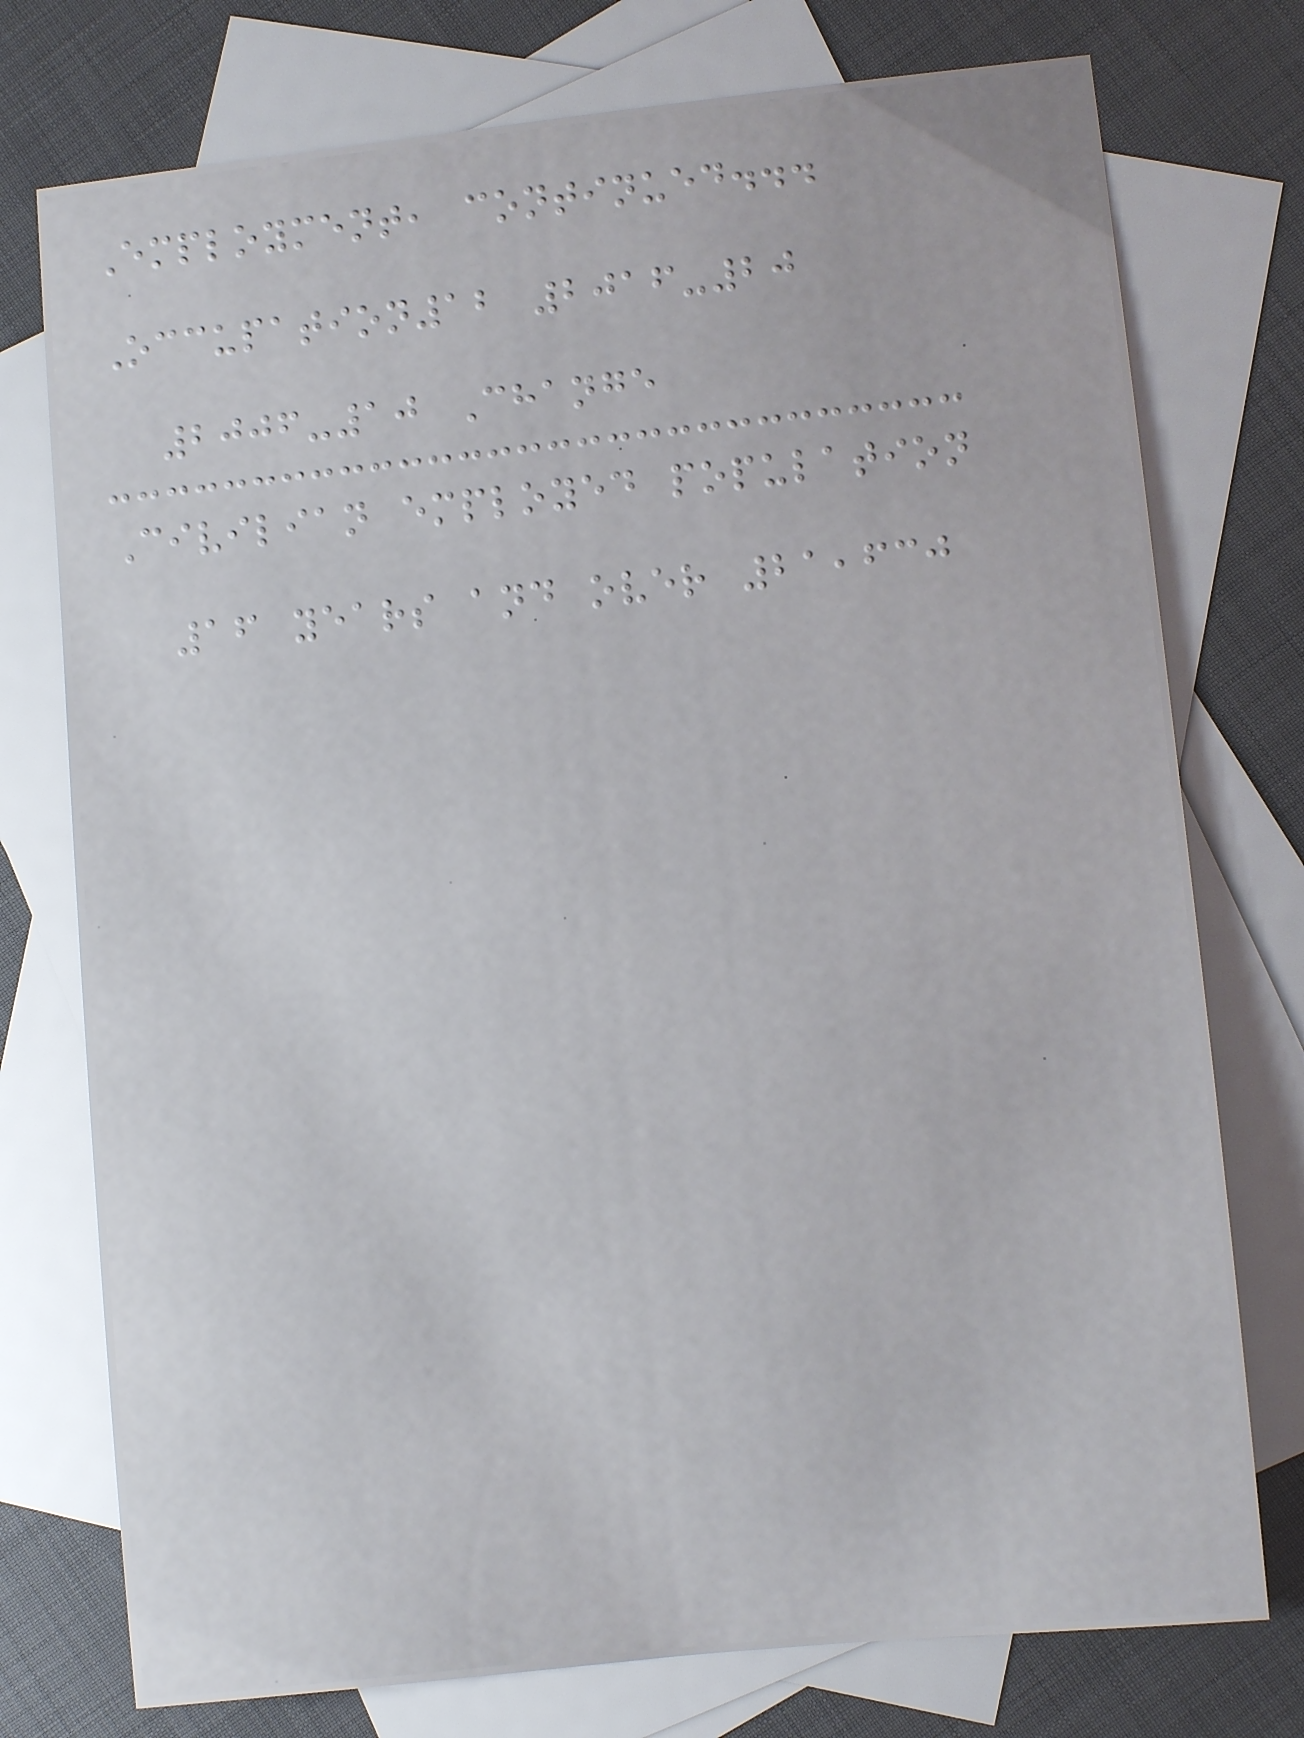Employment, continued...
Occupation12 2016-20
2006-10 Change
Civilian employed population
16 years and over 21,630
